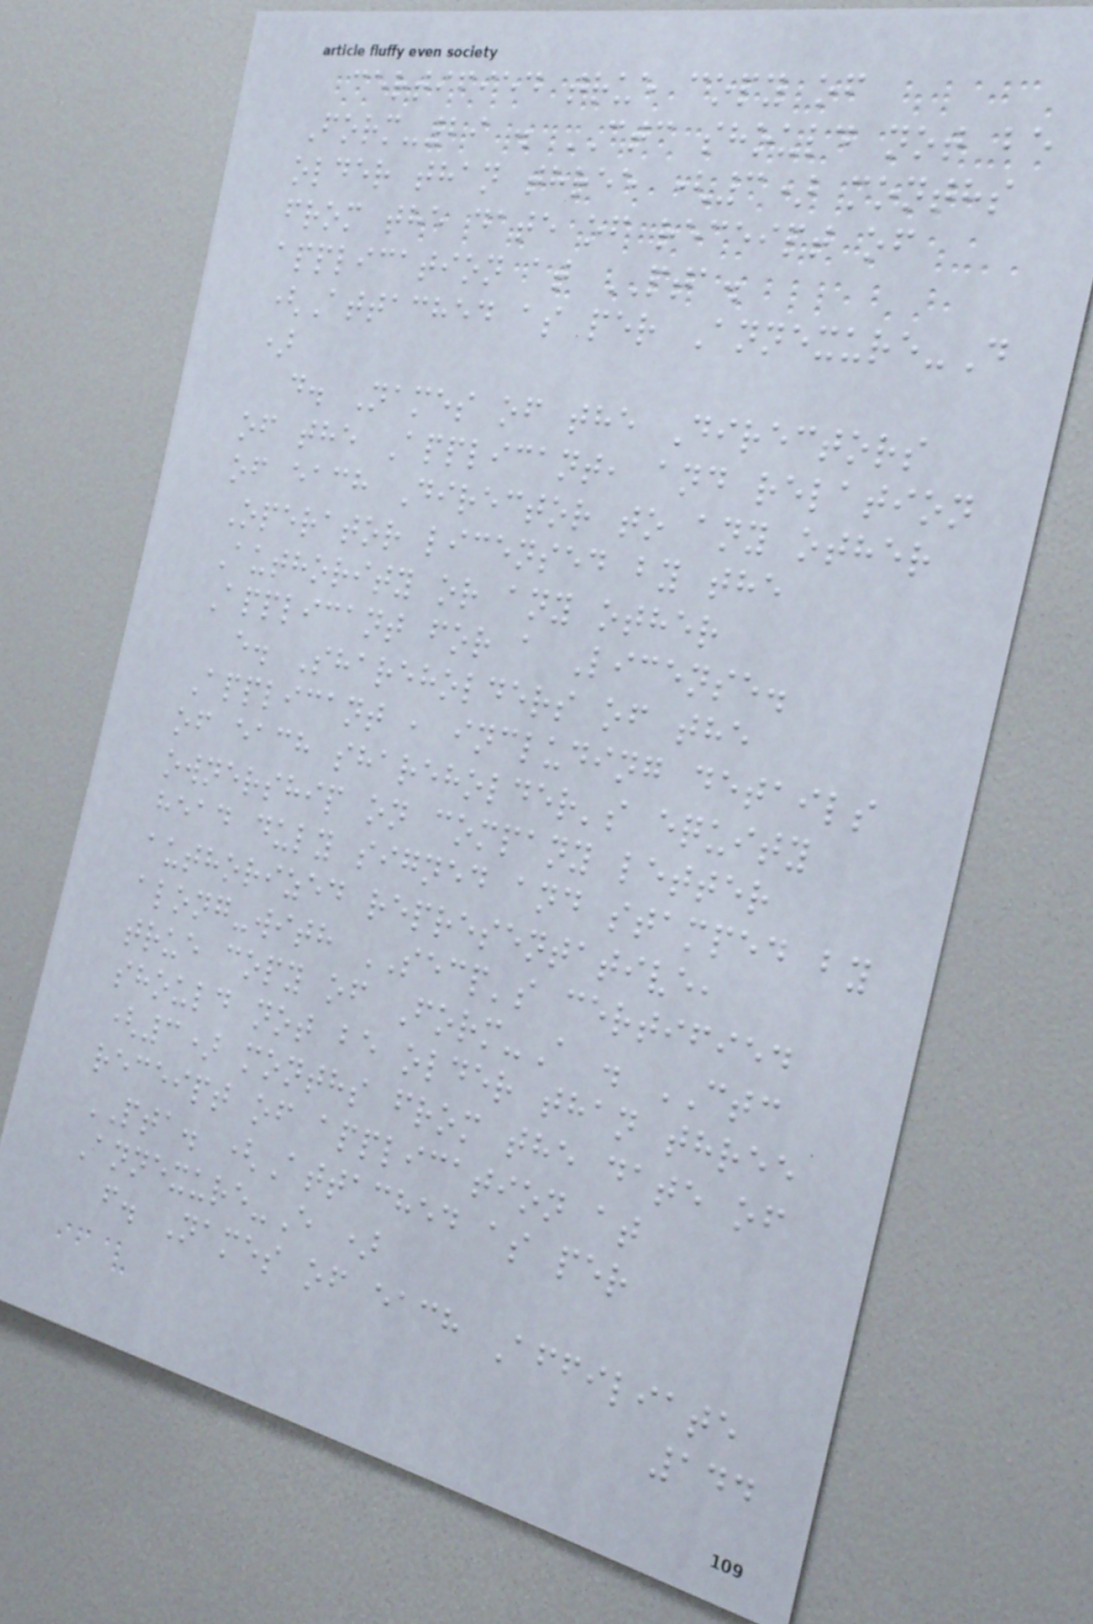certified true copy of
Form-29 . CTC should not be
older than three (3) months
from the date of receipt of
application at PTA.
(Attached as per Annexure-D
)
d. Names of the Directors
of the Applicant, and relation
of each Director to any other
Operator licensed by the
Authority or any other
Applicant for a License.
e. Shareholders of the
Applicant , including details
of each shareholder's equity
ownership on company letter
head duly signed and stamped by
authorized representative,
along-with SECP's certified
true copy of Form-A . CTC
should not be older than three
(3) months from the date of
receipt of application at
PTA. (Attached as per
Annexure-E )
f. Names of each Affiliate
144
